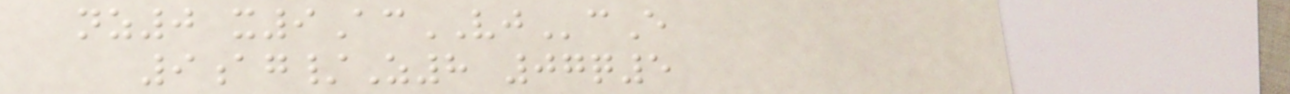nz0 x9AcVJcE
9ag/Z8 07q5
